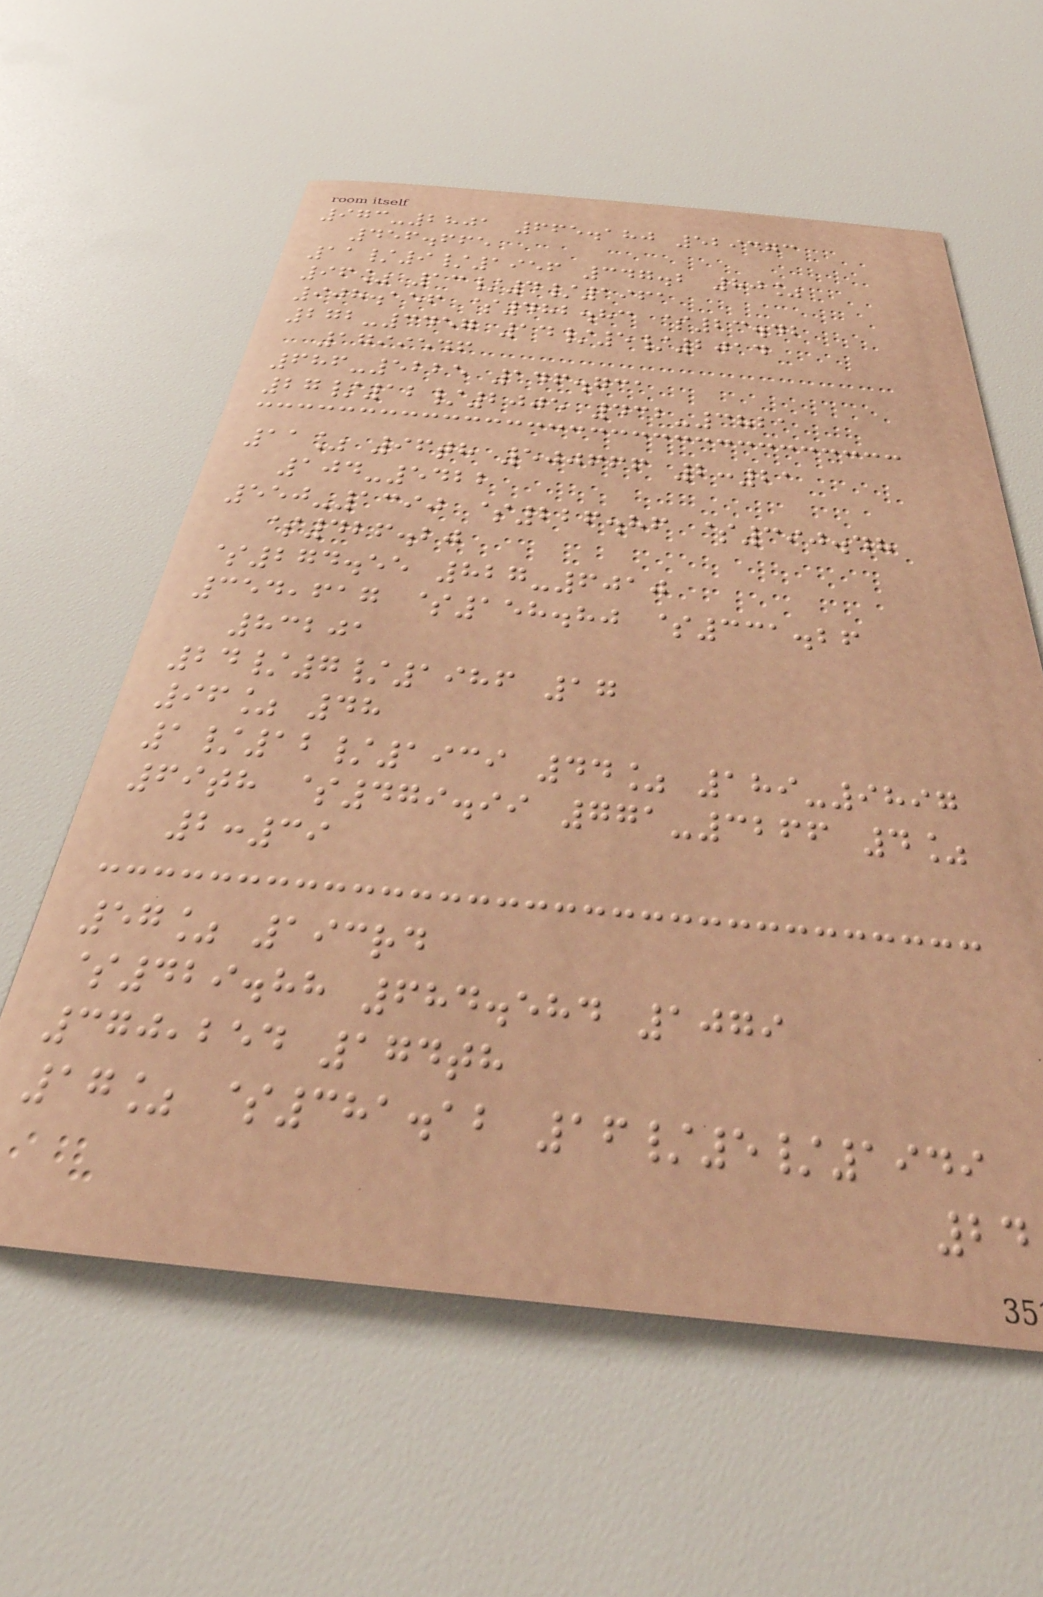973-2801 665.180 529373
456.665
11/9/1956 347.2 80%
96% 13/4/1961
908.156 $482.83 $23.42
272-3457 14/5/2014
1799546
686-5225 146.731
27/12/2005 432-3821
11% 96th 500666 2:21
104-5422
550-1390 $226.86 $390.48
$426.20
$274.55 827-6010
354,617 $158.80 $331.26
83201
24/7/1986 17
96% 48
1/12/1939 44% 189-9897
69th $479.99 771-3266 4%
2:39
57% 193rd
$429.88 684.584 1079
370,254 174th
17% $381.12 16/5/1949
24
